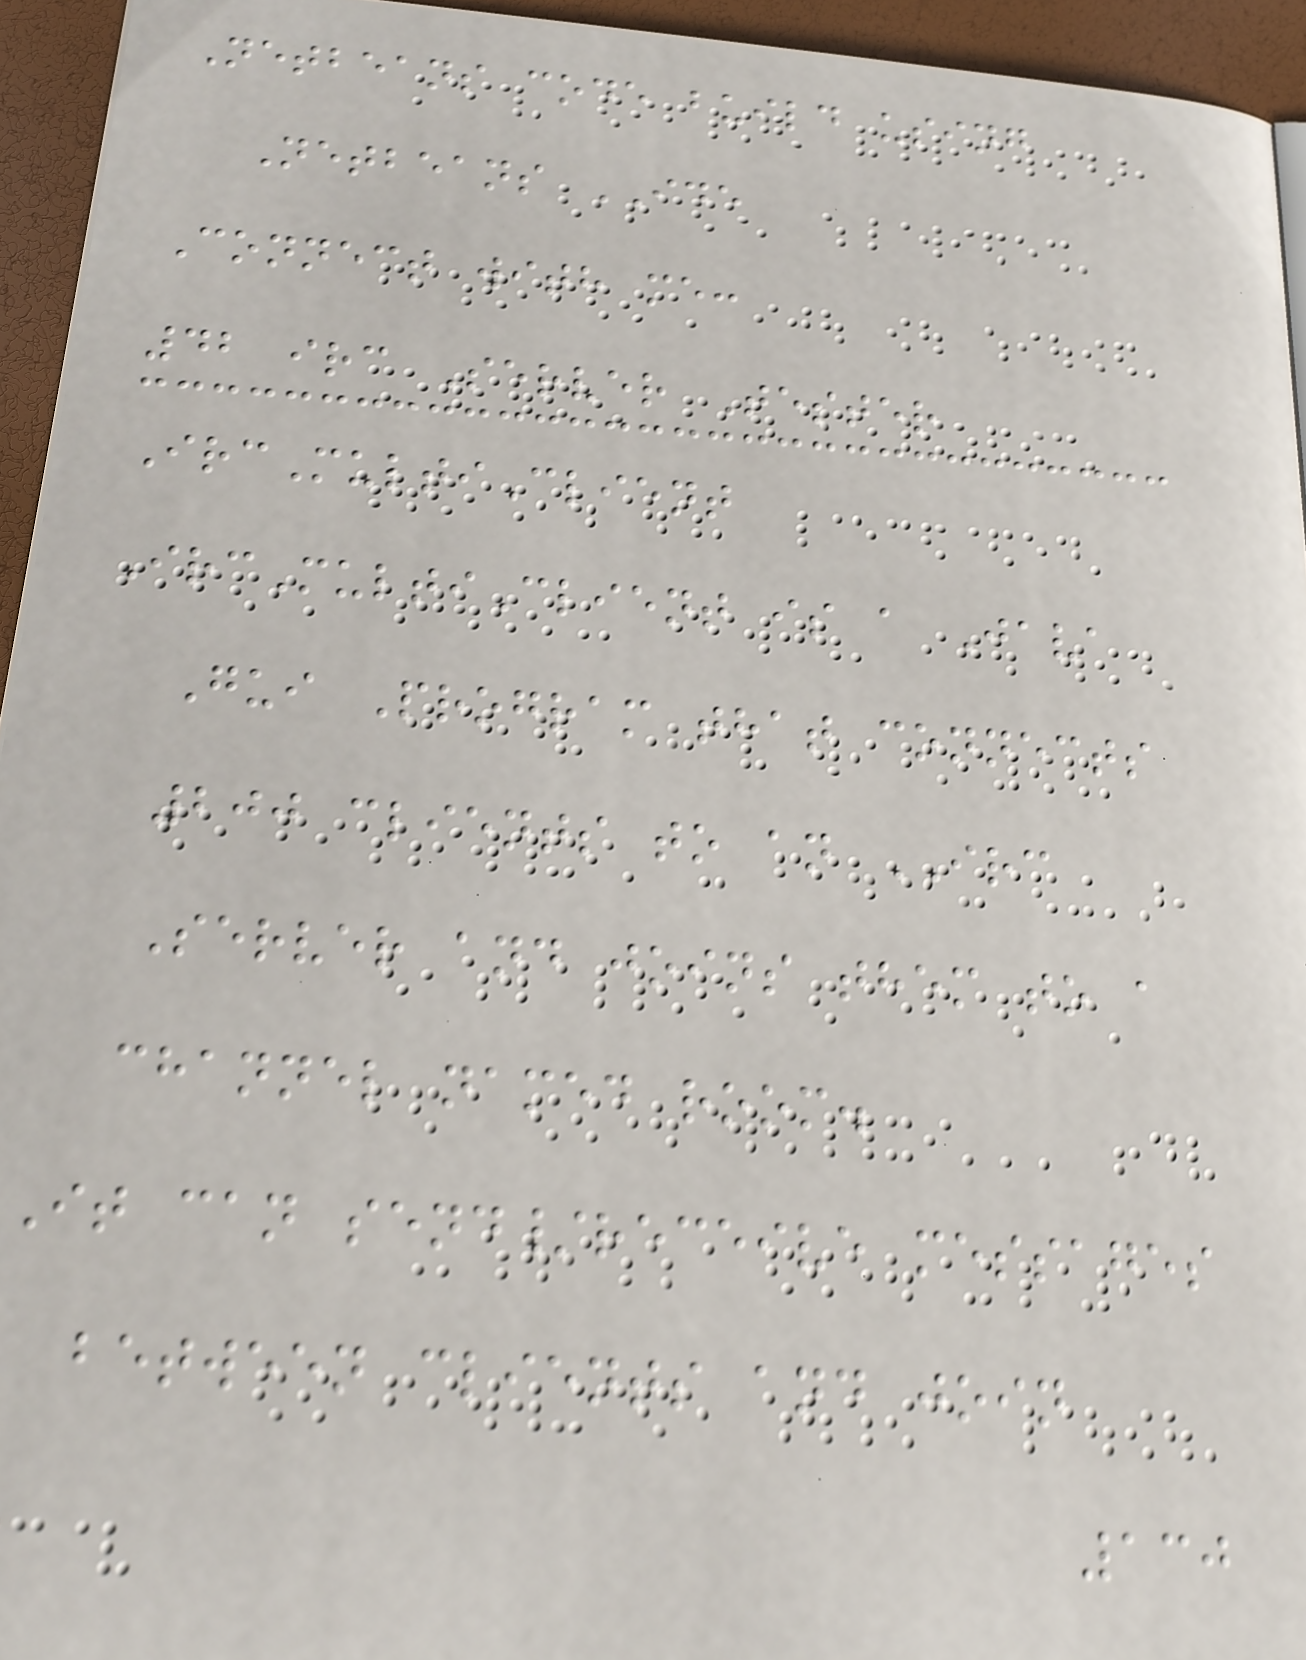Netbeans code build using
Netbeans IDE
Connect with me:
42 irc Server Tester
IrcMultiClient
IrcMultiClient is a Java
Gui Program that connects
200 clients to an IRC
Server and joins them to a
channel named room.
It can send/receive messages
between clients and join
130
